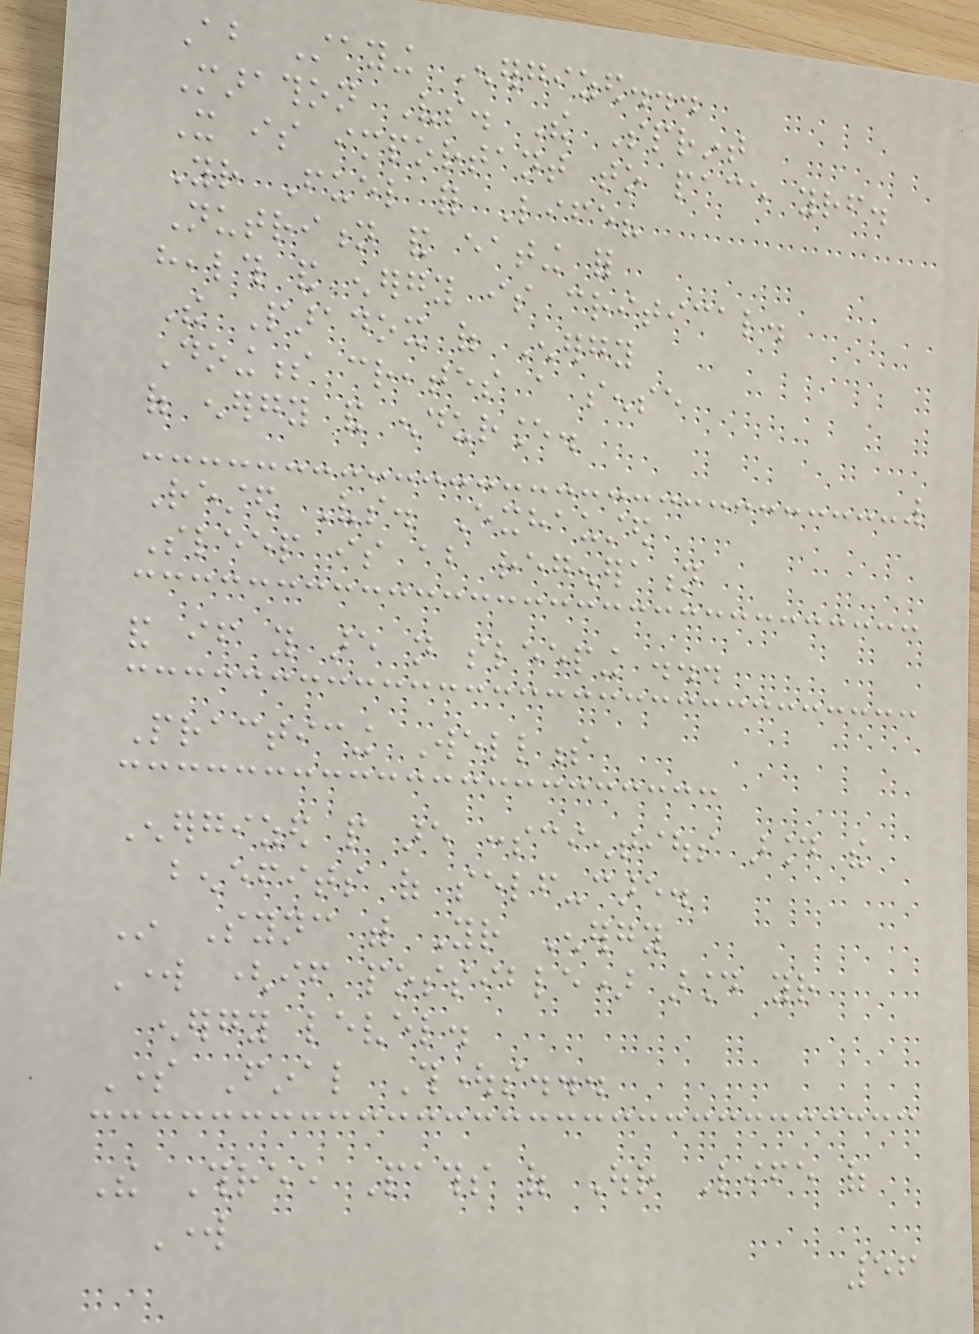About Staying Energized...
Marathon Vs. The Sprint
It is important to pace yourself.
Your Fuel for Life?
Nutrition and eating for
health and energy is critical.
The Paradox of Energy
Doingness creates a sense
of energy and endurance.
Rested Vs. Exhausted
Sleep is about regeneration
and if you are not sleeping ...
Practicing Wellness
Energized people are conscientious around the
benefits of self-care.
In Sync with Your Energy
Work (if possible) around your
energy level.
Some Final Thoughts...
The Three Paths of Our Life of
Work
56
